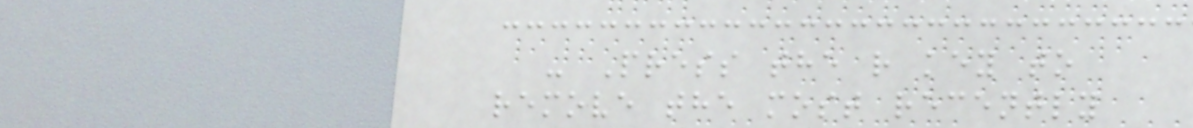- Press the r key to
remove the most recently
